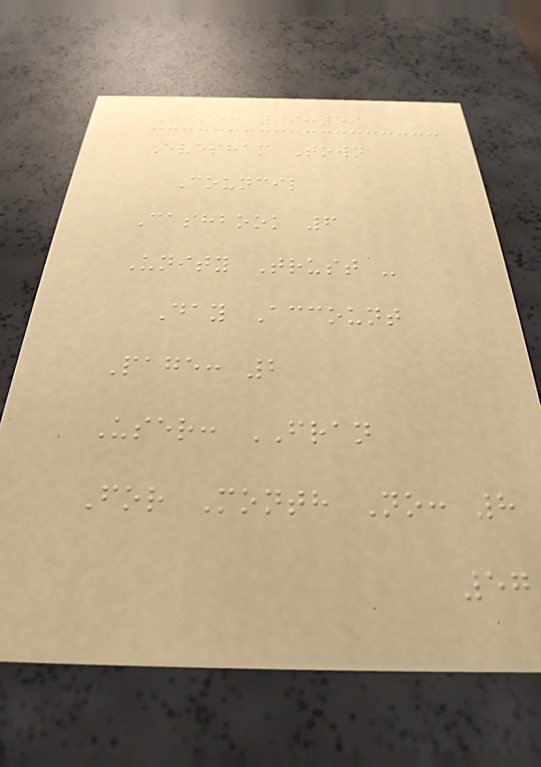Time: 09:59
Evesham Town
Council
Cashbook 6
Unity Trust -
Day Account
Page: 2
User: FRAN
For Month No: 8
57
